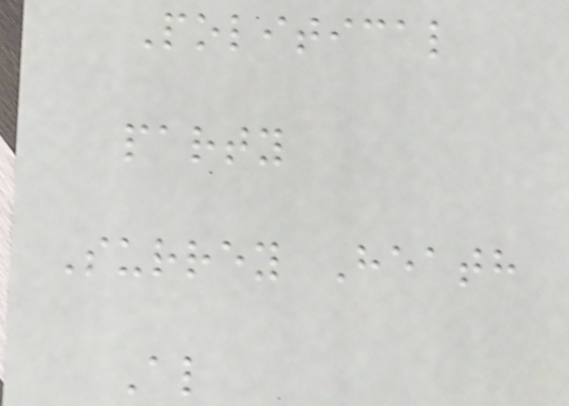Political
party
Surrey Heath
Al
